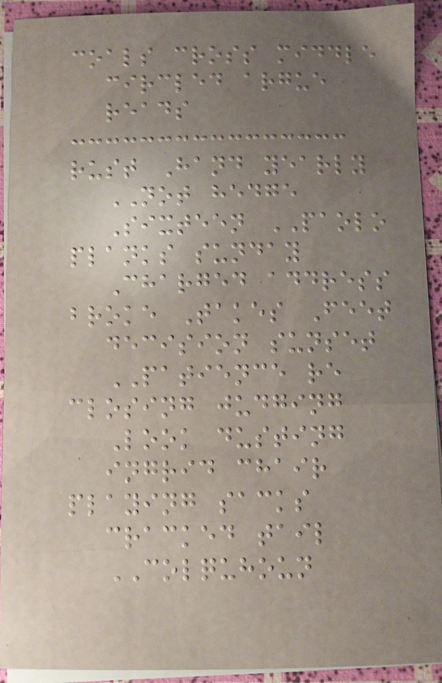coals cross middle
circled argue
reads
rust Hand yearly
NOT hedge
Sixteen PAOLO
planks sunday
Charged address
broke Takes Feet
decision sunset
PATIENCE re
closing judging
Look dusting
ingrid chair
playing sacks
cracked tail
COLQUHOUN
